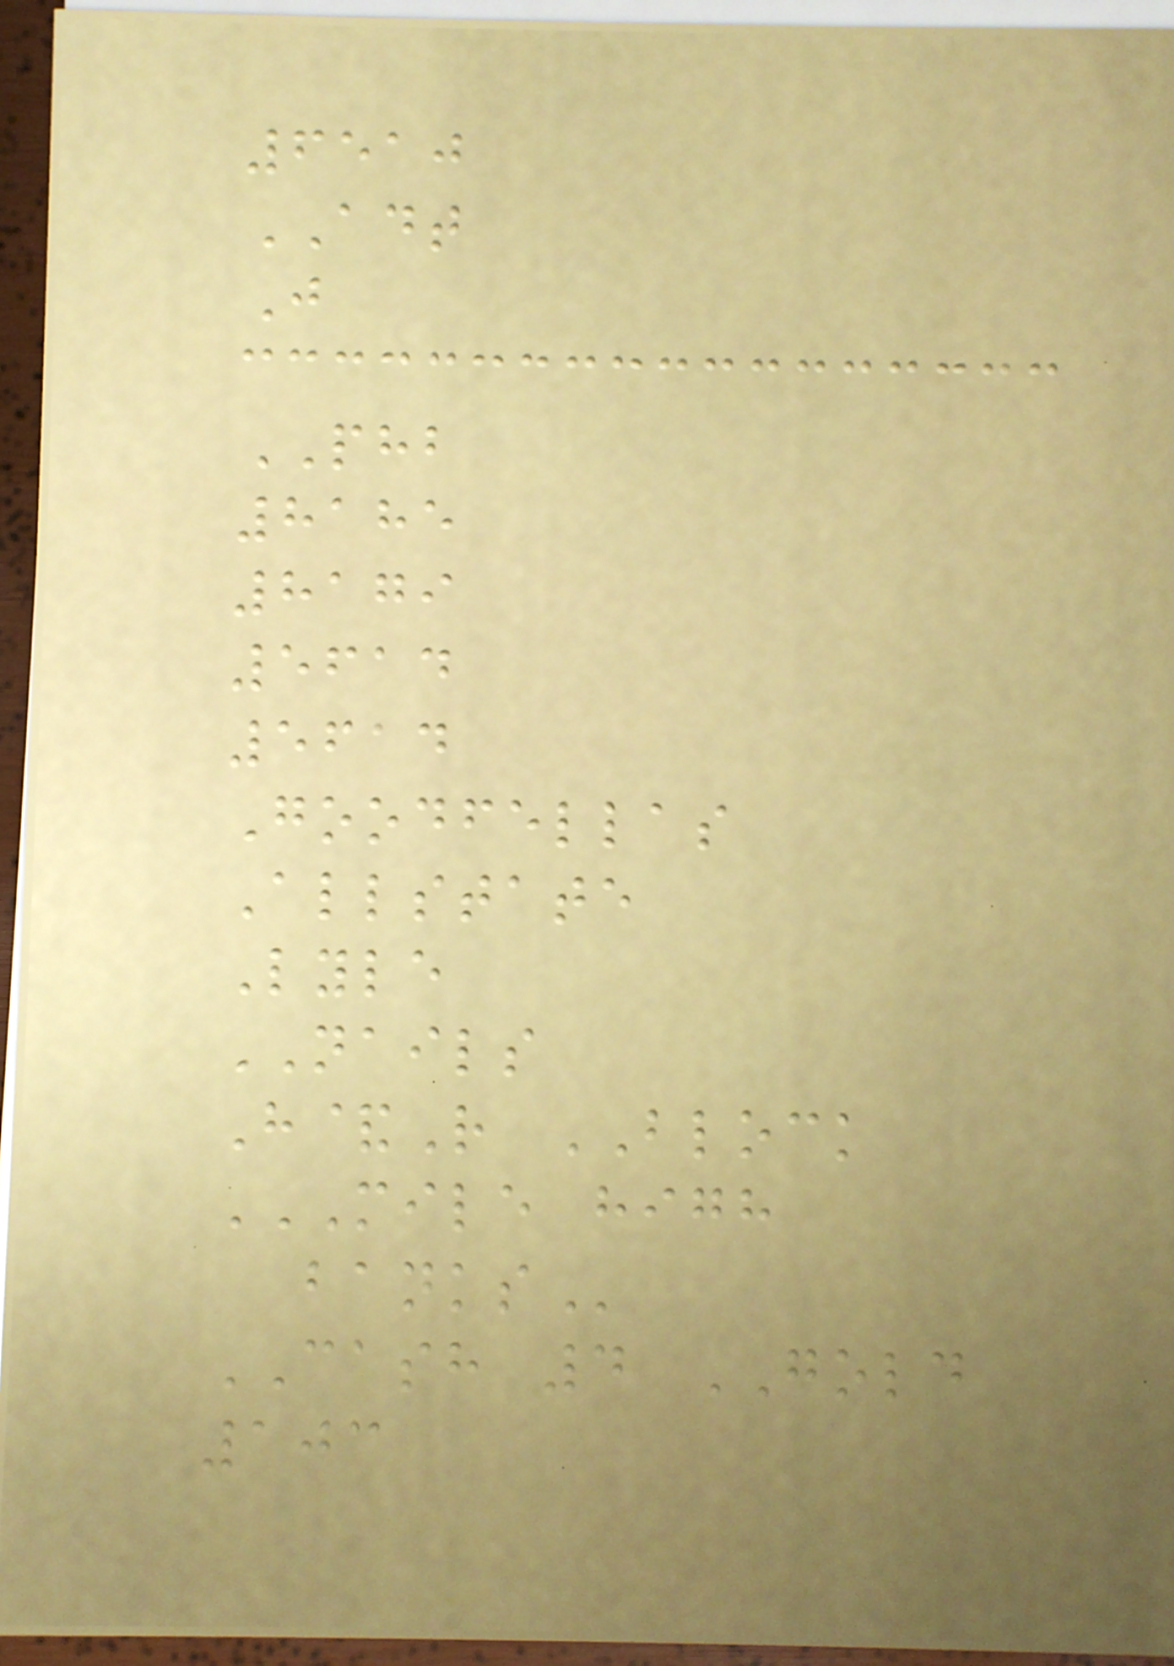6510
ADT
J
PHB
8185
8179
5614
5614
Goodfellas
Allstate
Lyle
NAILS
H&R BLOCK
MILE HIGH
BANKS
CASH 4 GOLD
103
